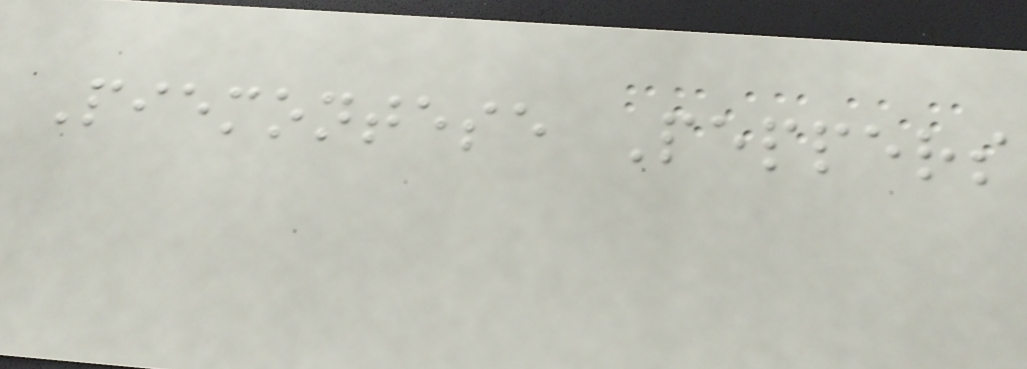Piemontese Peppers
